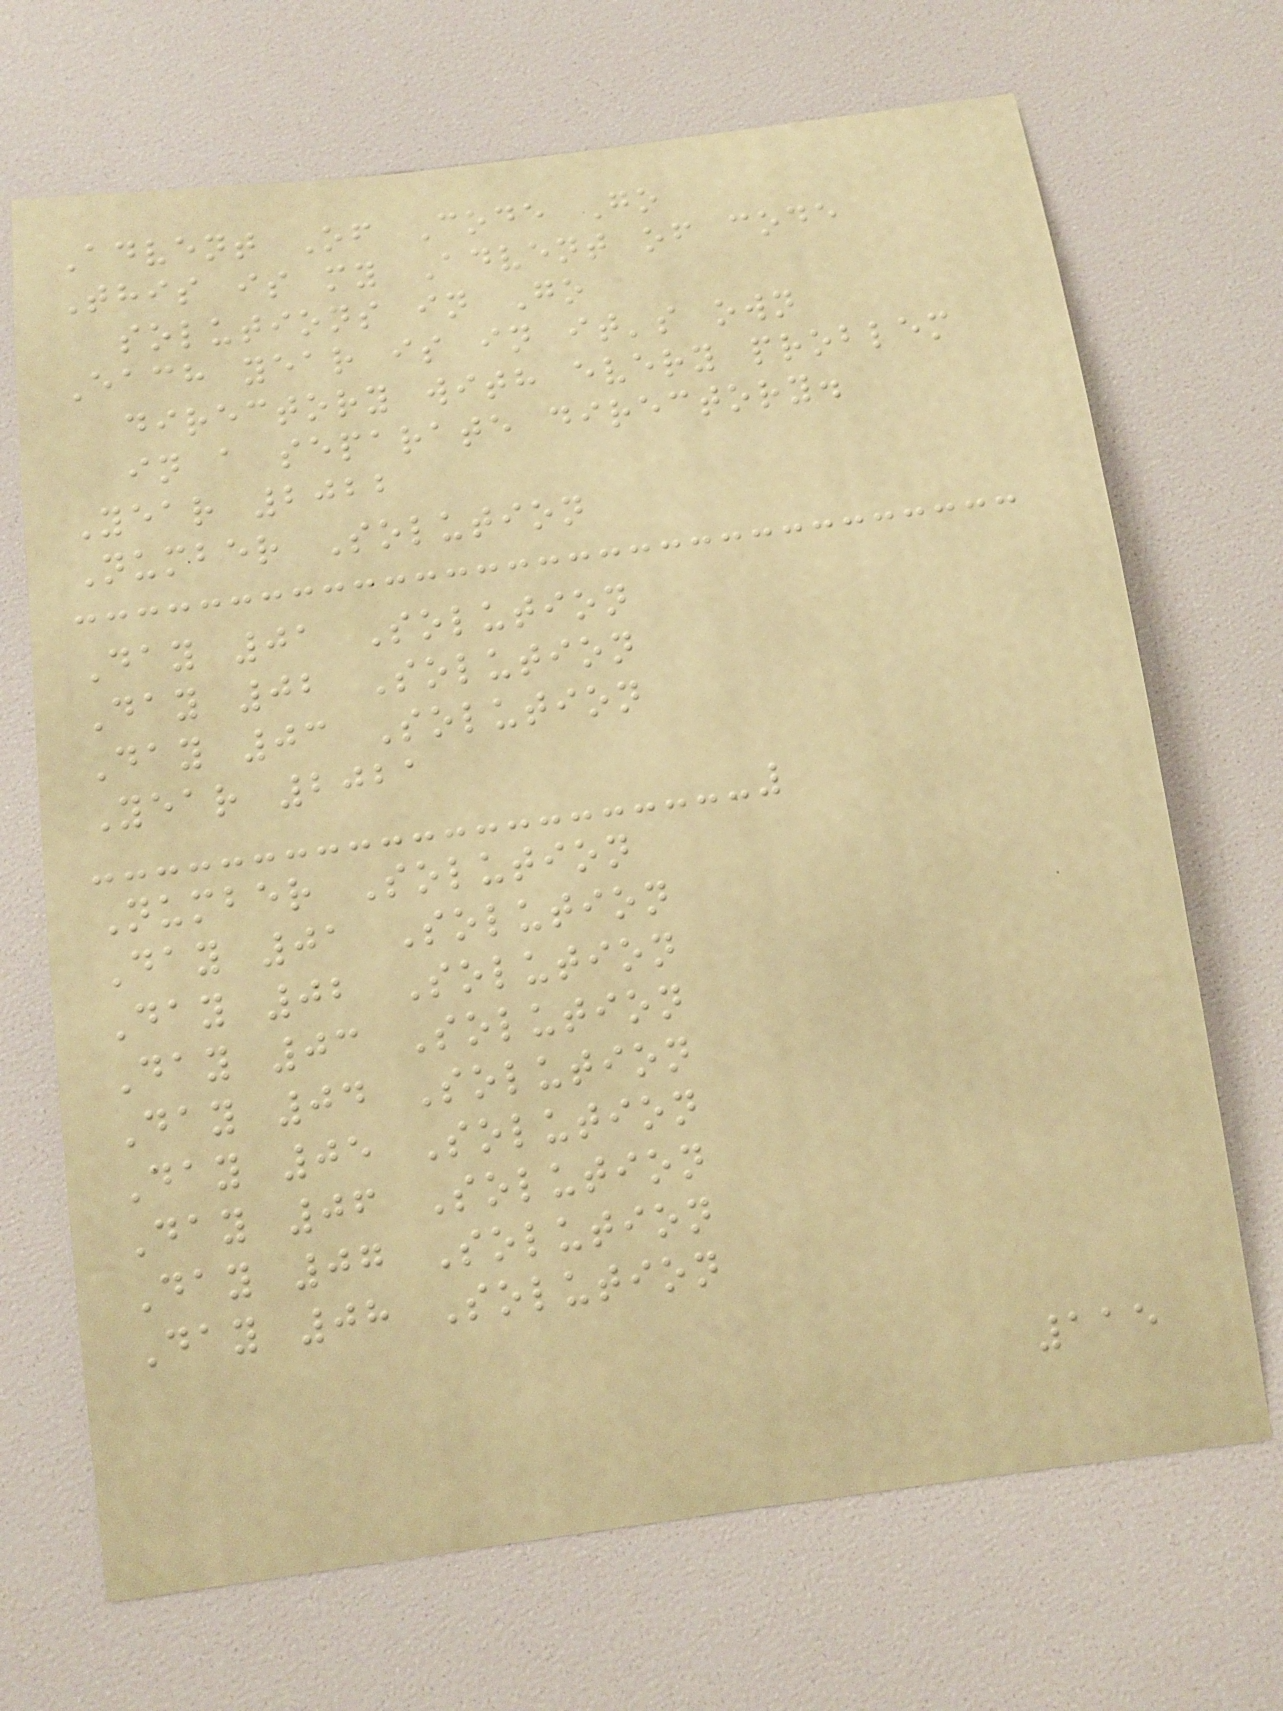Advent Of Code Go
This is my Advent of code
solutions in Go
Each year is in it's own
directory with every problem
in a separate directory.
Year 2022
Number Solution
Day 01 Solution
Day 02 Solution
Day 03 Solution
Year 2021
Number Solution
Day 01 Solution
Day 02 Solution
Day 03 Solution
Day 04 Solution
Day 05 Solution
Day 06 Solution
Day 07 Solution
Day 08 Solution
115
